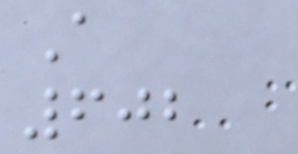A
602
